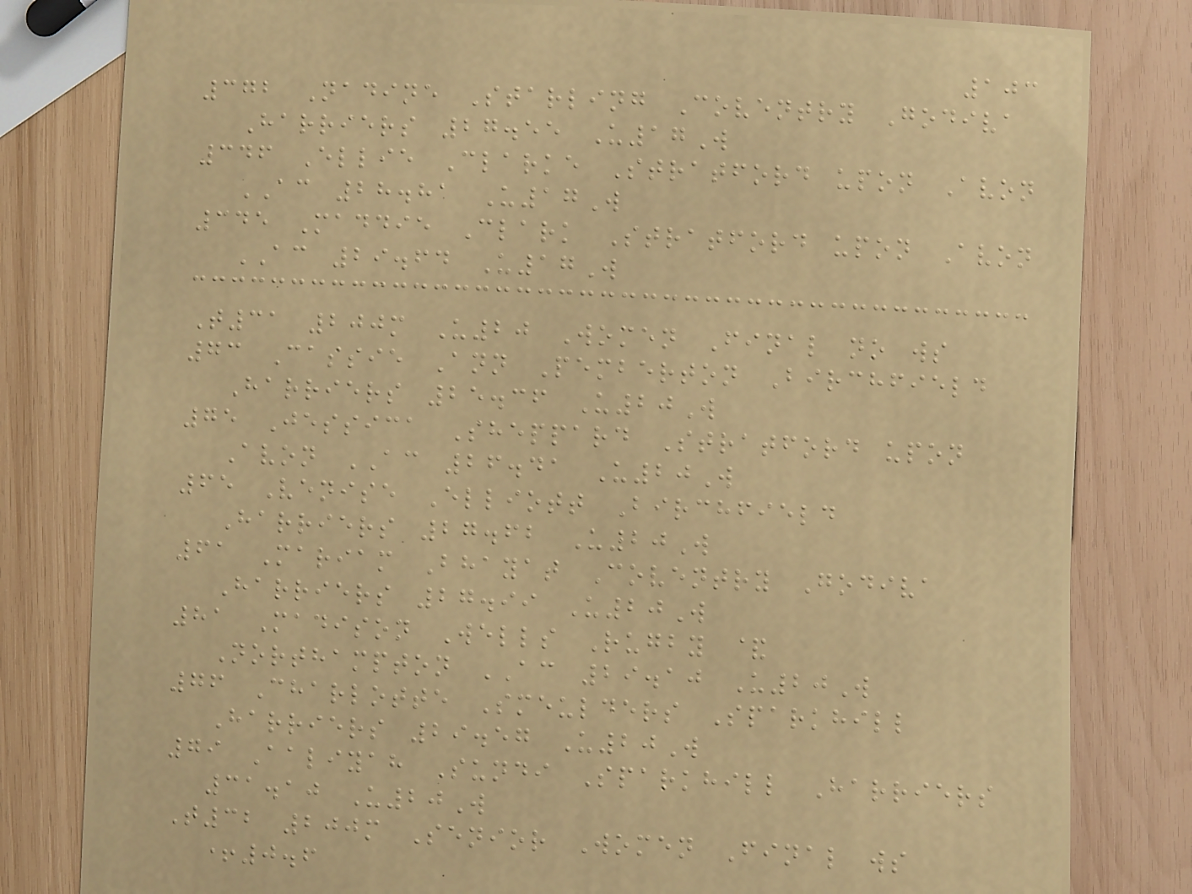103
372 Nadine Starling Coventry Godiva
Harriers 27.55 U17W
346 Ellie Clarke Stratford upon Avon
AC 28.81 U17W
345 Maddie Clark Stratford upon Avon
AC 29.64 U17W
T31 200m U20 Women Final no ws
73 Cassie Ann Pemberton Birchfield
Harriers 25.36 U20W
75 Jessica Sheppard Stratford upon
Avon AC 26.41 U20W
65 Venise Elliott Birchfield
Harriers 27.62 U20W
61 Mariam Bhayat Coventry Godiva
Harriers 27.99 U20W
81 Madison Wells Rugby &
Northampton AC 29.10 U20W
76 Charlotte Smeulders Sparkhill
Harriers 29.57 U20W
79 Aaliyah Sundi Sparkhill Harriers
31.10 U20W
T32 200m Senior Women Final ws
+0.6
